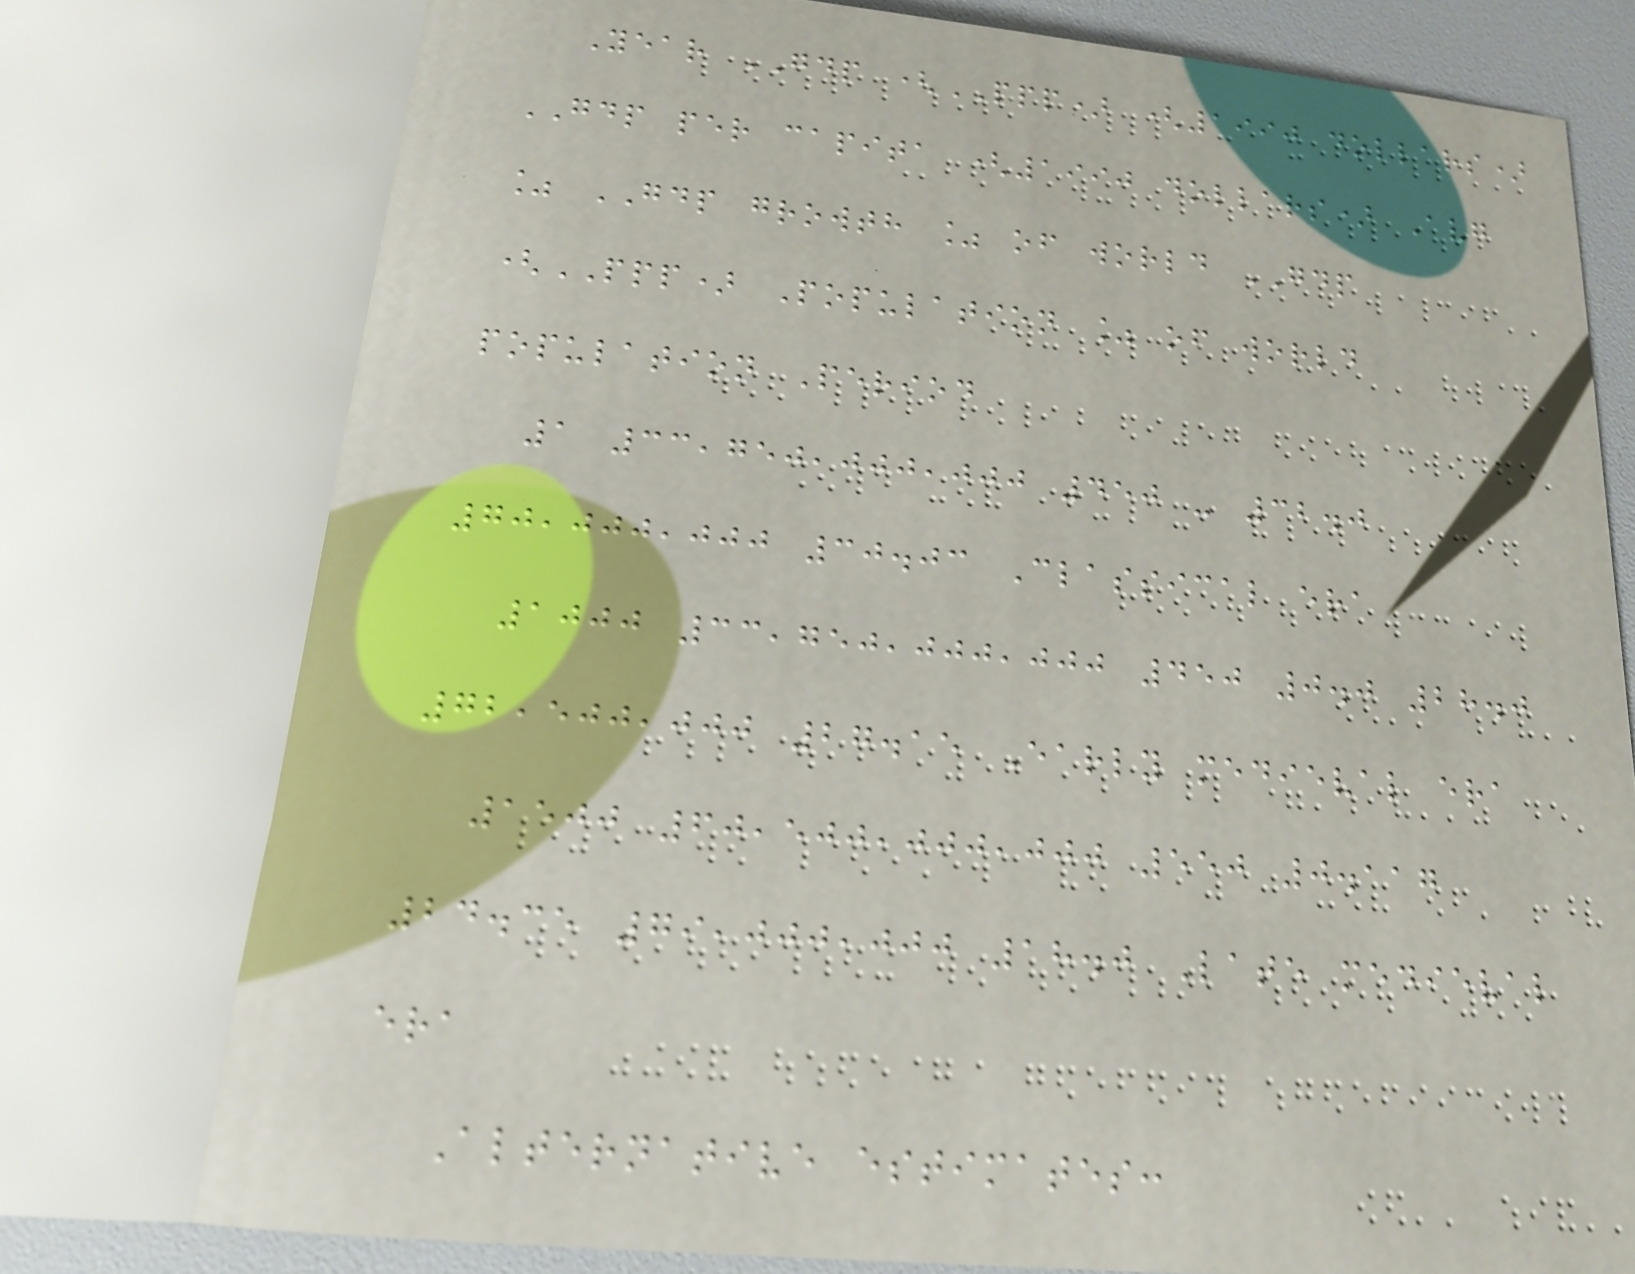Year GDP (PPP) (1990 dollars)
GDP per capita (1990 dollars) Avg
% GDP growth % of world GDP
(PPP) Population % of world
population Period
1 33,750,000,000 450 - 32.0
70,000,000 30.03 Classical era
1000 33,750,000,000 450 0.0 28.0
72,500,000 27.15 Early medieval era
1500 60,500,000,000 550 0.117
24.35 79,000,000 18.0 Late medieval
era
Alternative estimates:
